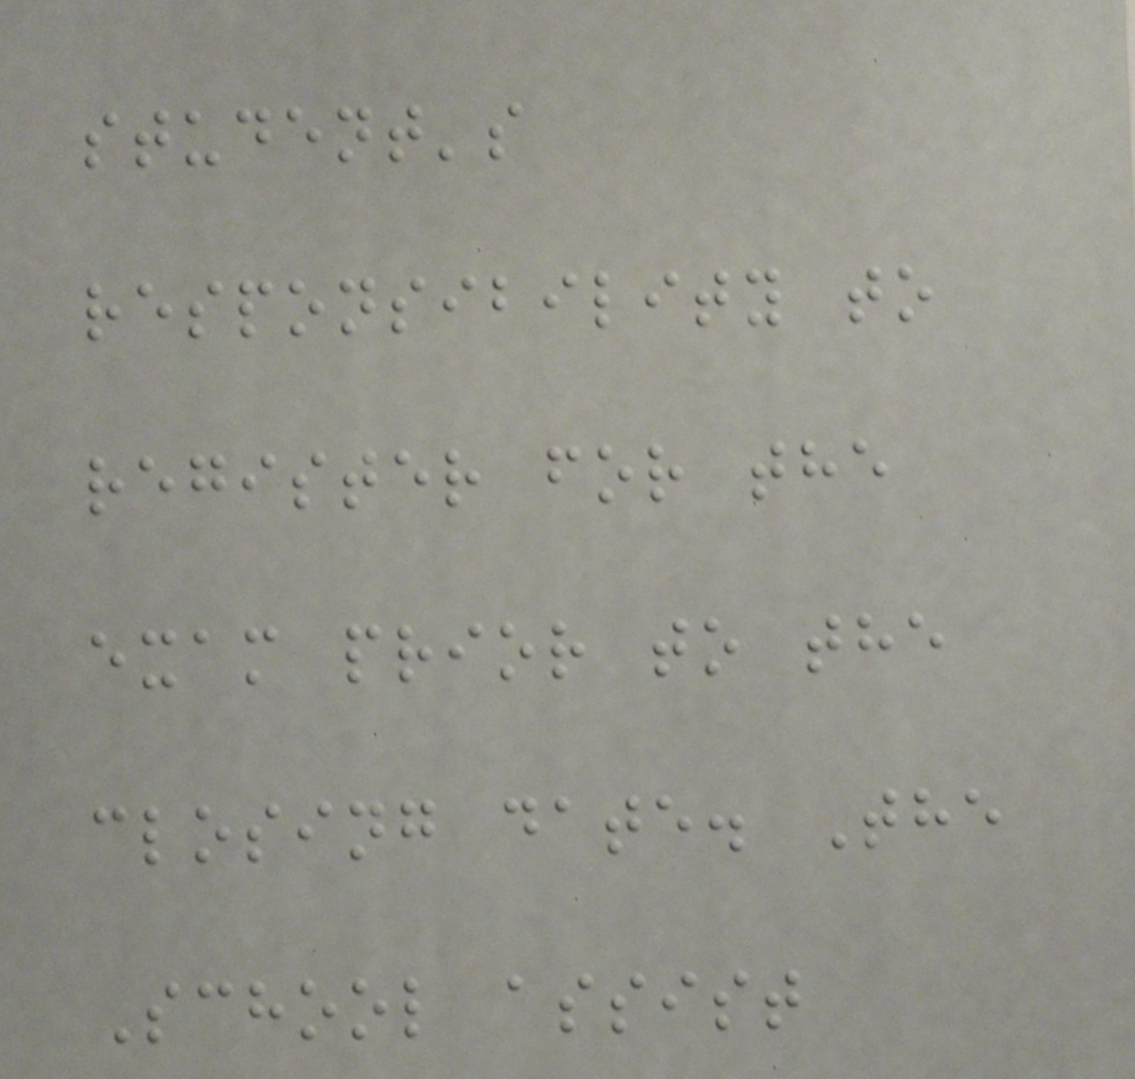student's
responsibility to
register for the
exam prior to the
closing date. The
School assist
